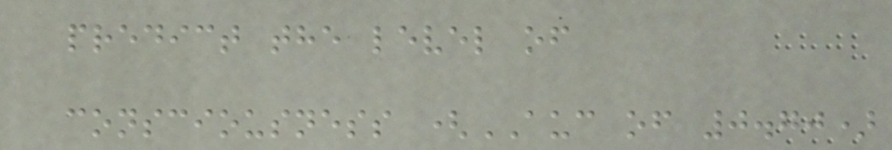predict the level of
consciousness (AUC of 0.70)
